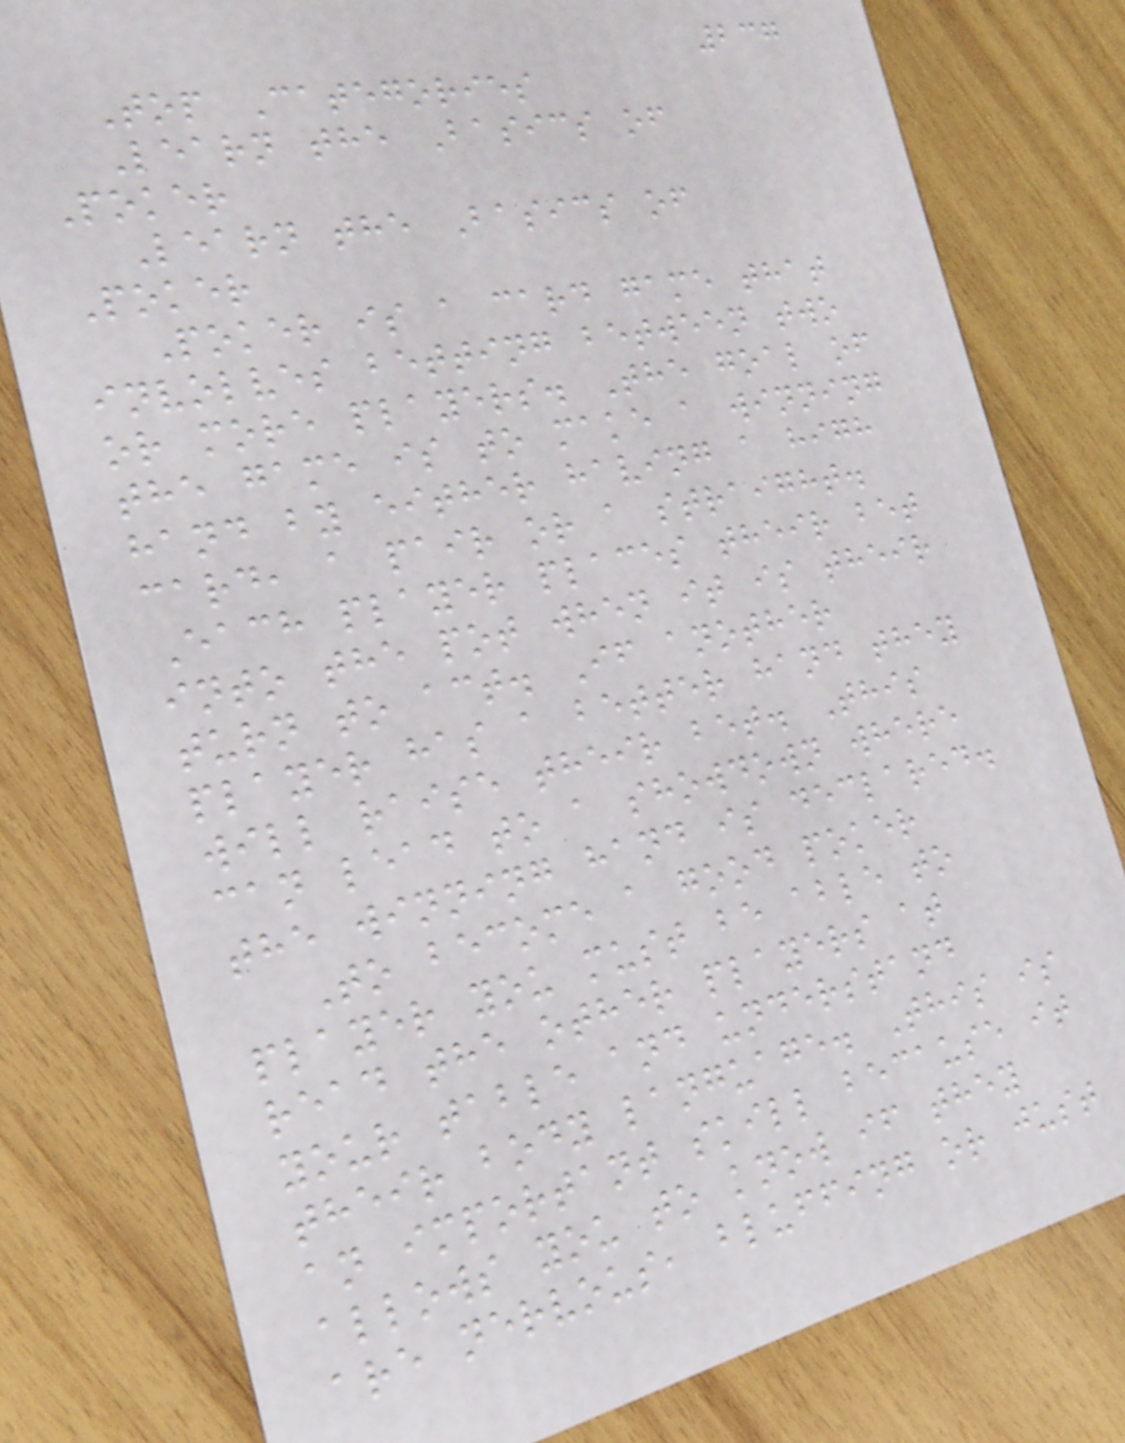237
Top Categories
Learn the Basics of
Poker
Learn the Basics of
Poker
Poker is a card game that
involves betting between two
or more players. The goal of
the game is to make a winning
hand by either having a high
card, a pair or a straight.
Each player places their bet
into the pot when it is their
turn to act. If another
player has a better hand they
will raise their bet. This
can lead to a showdown where
the winning hand is declared.
To become a good poker
player you must be able to
read the other players at
your table and understand
their body language. This is
an important skill because it
allows you to know if they
are nervous, bluffing or just
